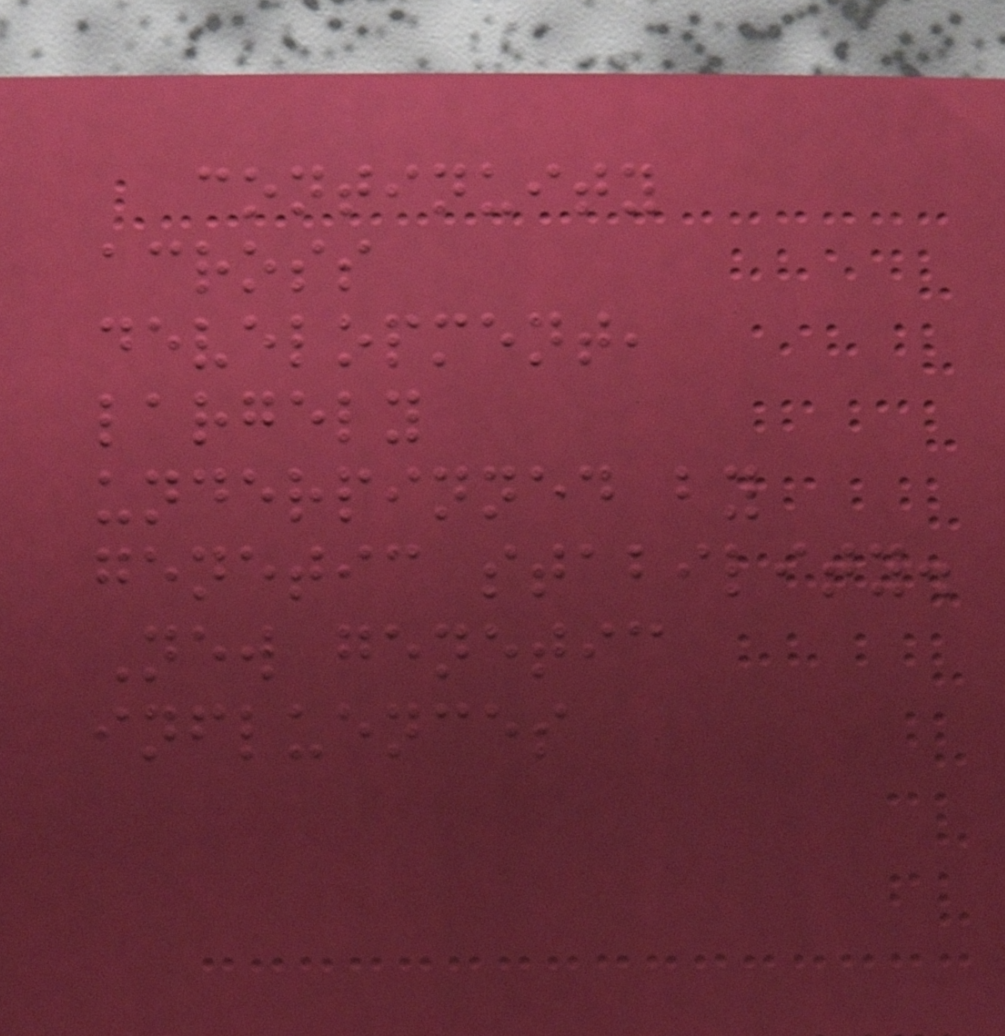continuity
across
development,
largely
underpinned by
genetic stability.
New genetic
influences
